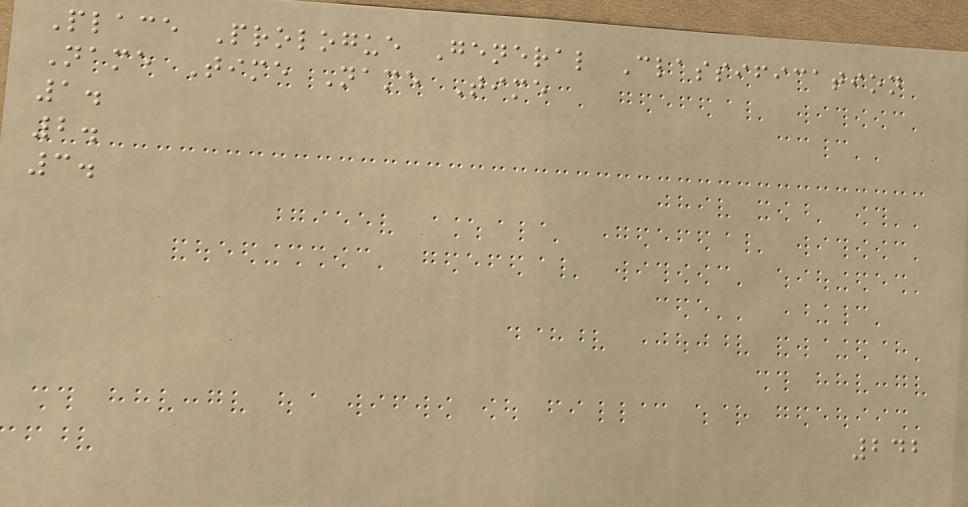Place Prologue General Classification
Name Time Name Time
1.
2.
3.
242
